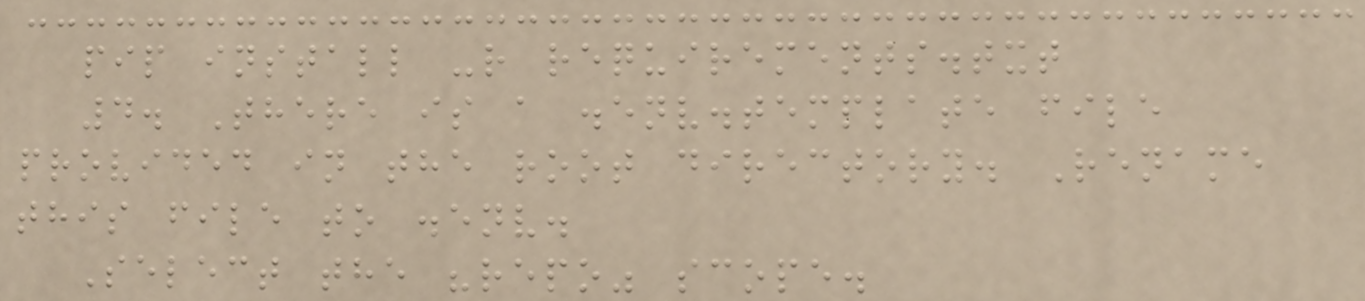pip install -r requirements.txt
4. There is a .env.template file
provided in the root directory. Rename
this file to .env.
Select the "repo" scope.
